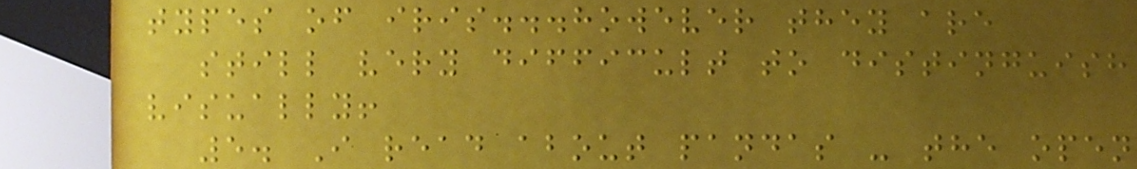types of iris...however they are
still very difficult to distinguish
visually!
5. I read about pandas - the open
